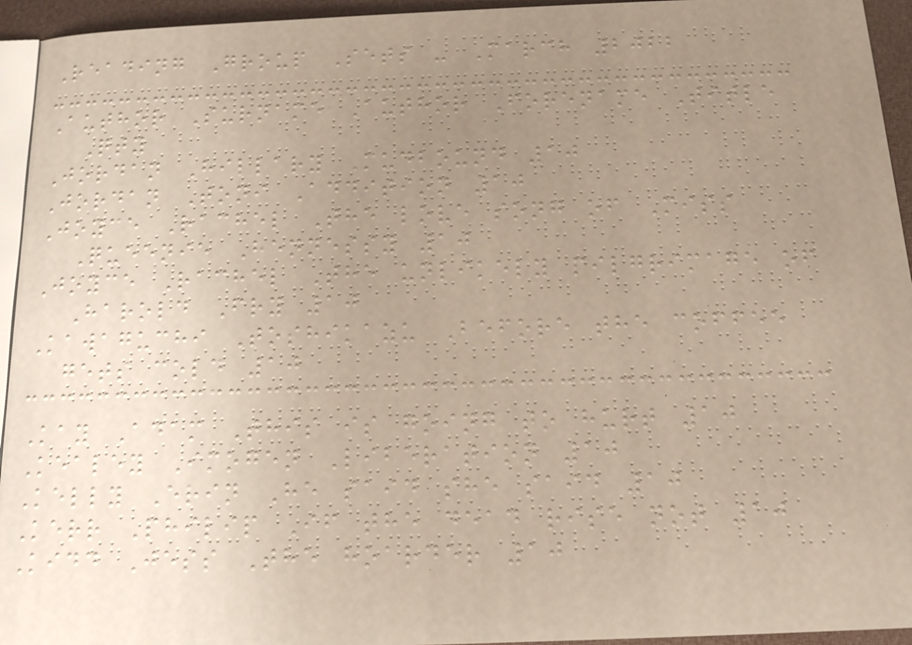Reading Group Sets - March 2022
Author Surname Author Forename Title
Qty
Jordan Hillary Mudbound 10
Jordan Toni Addition 10
Joyce Rachel The love song of Miss
Queenie Hennessy 10
Joyce Rachel The unlikely pilgrimage of
Harold Fry 10
Kawaguchi Toshikazu Before the coffee
gets cold 10
Kay Adam This is going to hurt 10
Kealey Imogen Liberation 10
Kelly Erin He said she said 10
Kerr Philip If the dead rise not 10
Kidd Jess The hoarder 10
